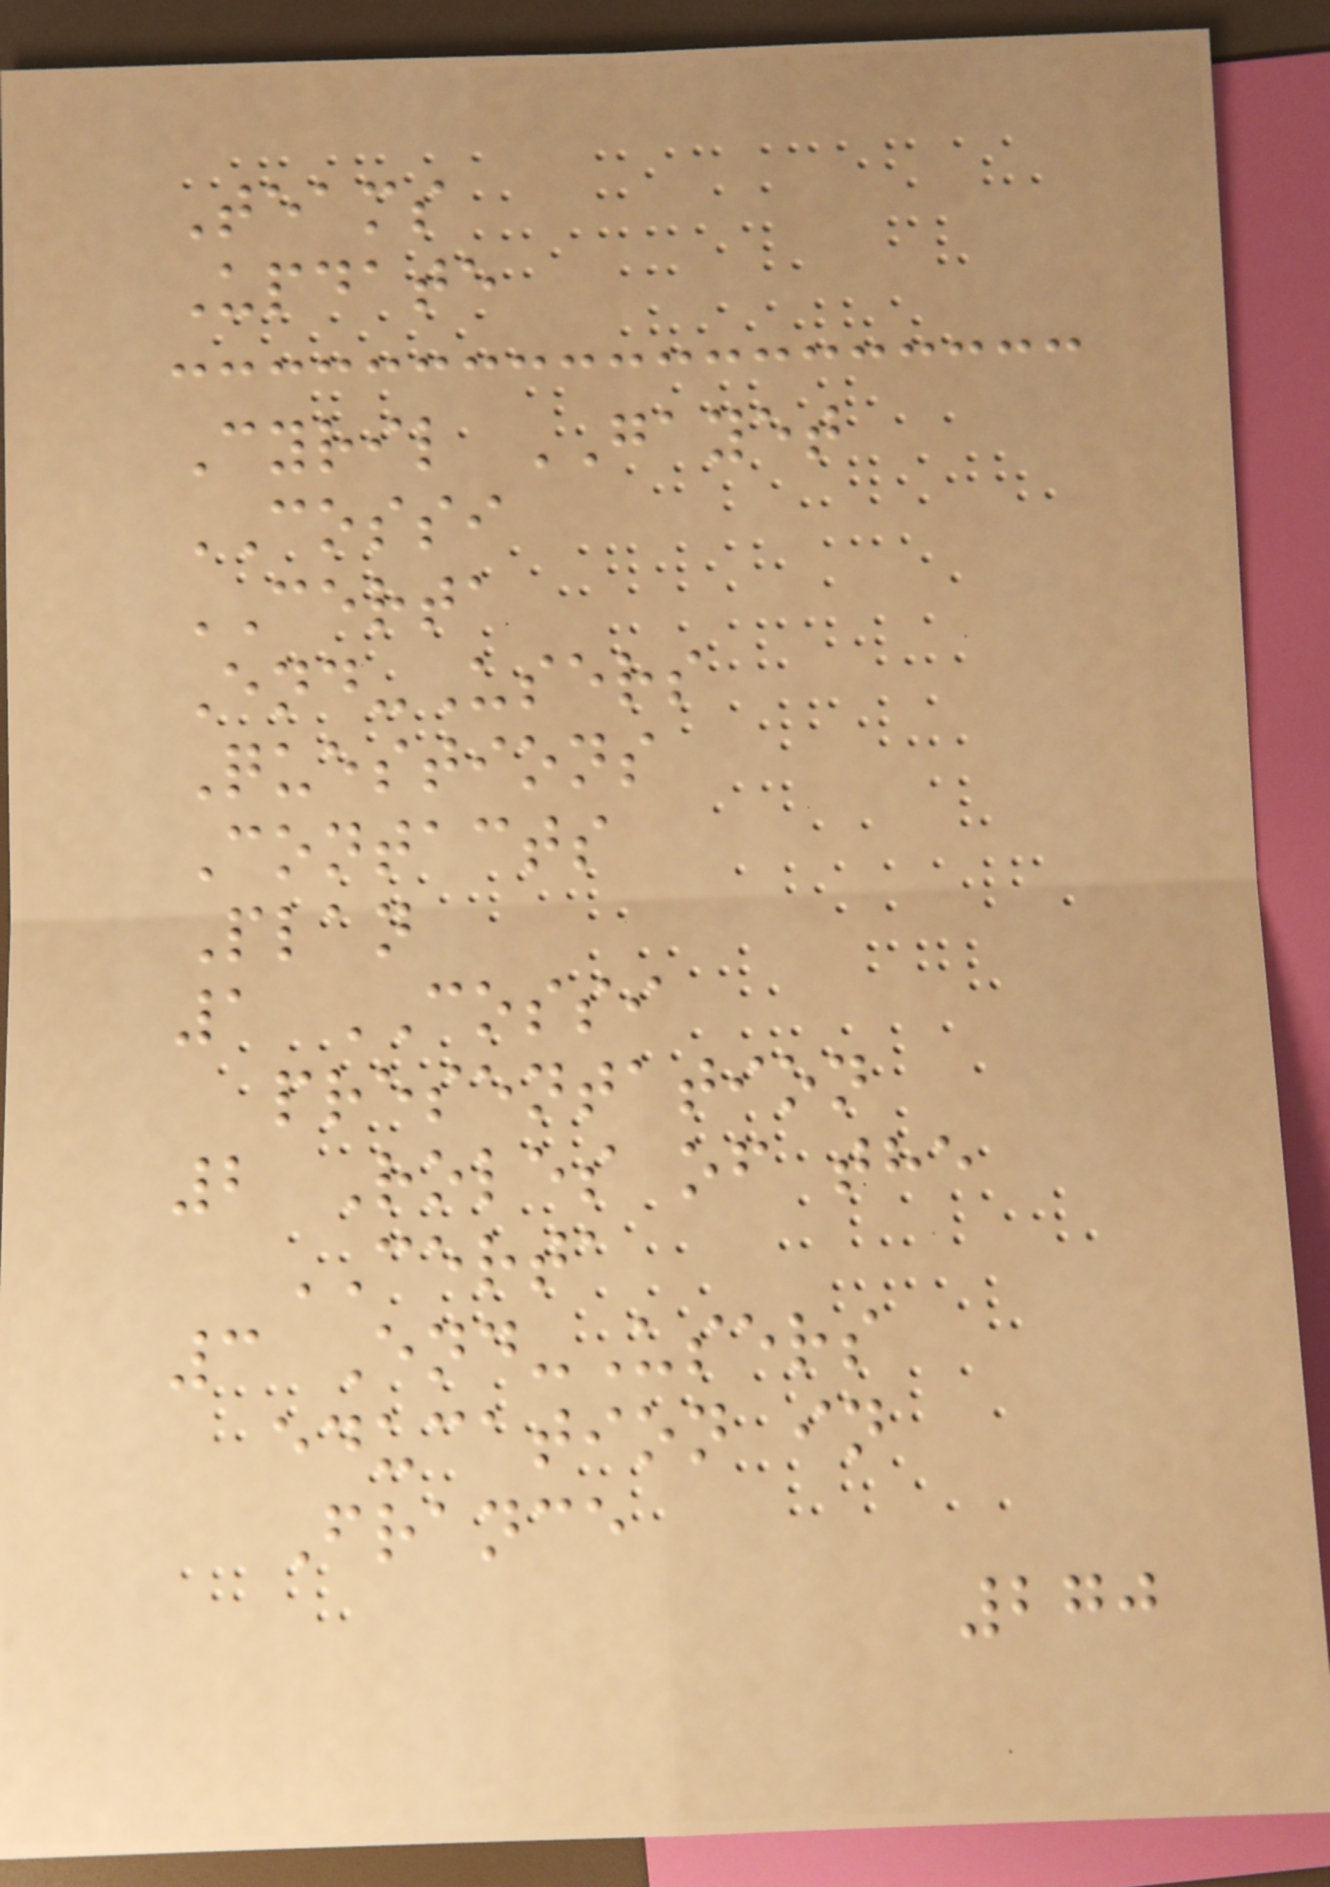Teams
Update
Cyril GAYET
COSSI
CERTA
End-Users
Questions
Contacts
Plan
1 COSSI
presentation
2 Roles of the
CERTA
3 End-Users
education in
France
270
